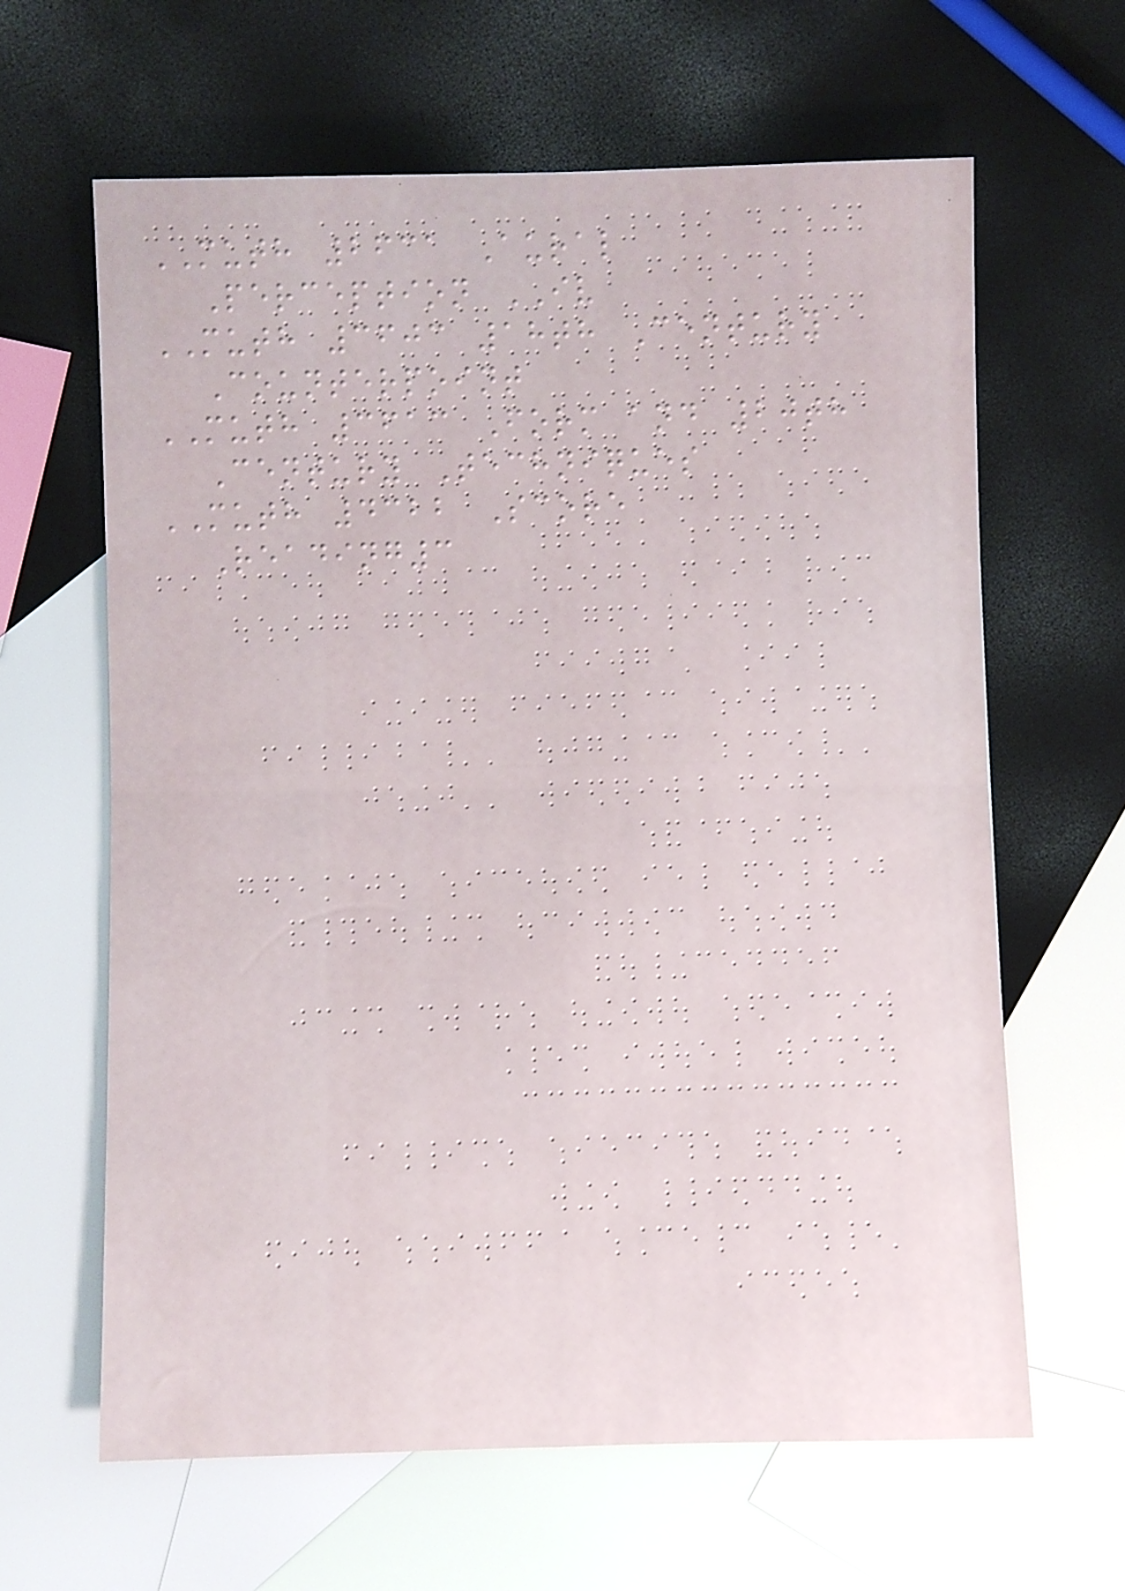MUTH 2631 Aural
Perception IV
MUTH 3603 18th Century
Counterpoint
MUTH 3613 Form and 20th
Century Techniques
MUTH 4322 Score
Reading3
